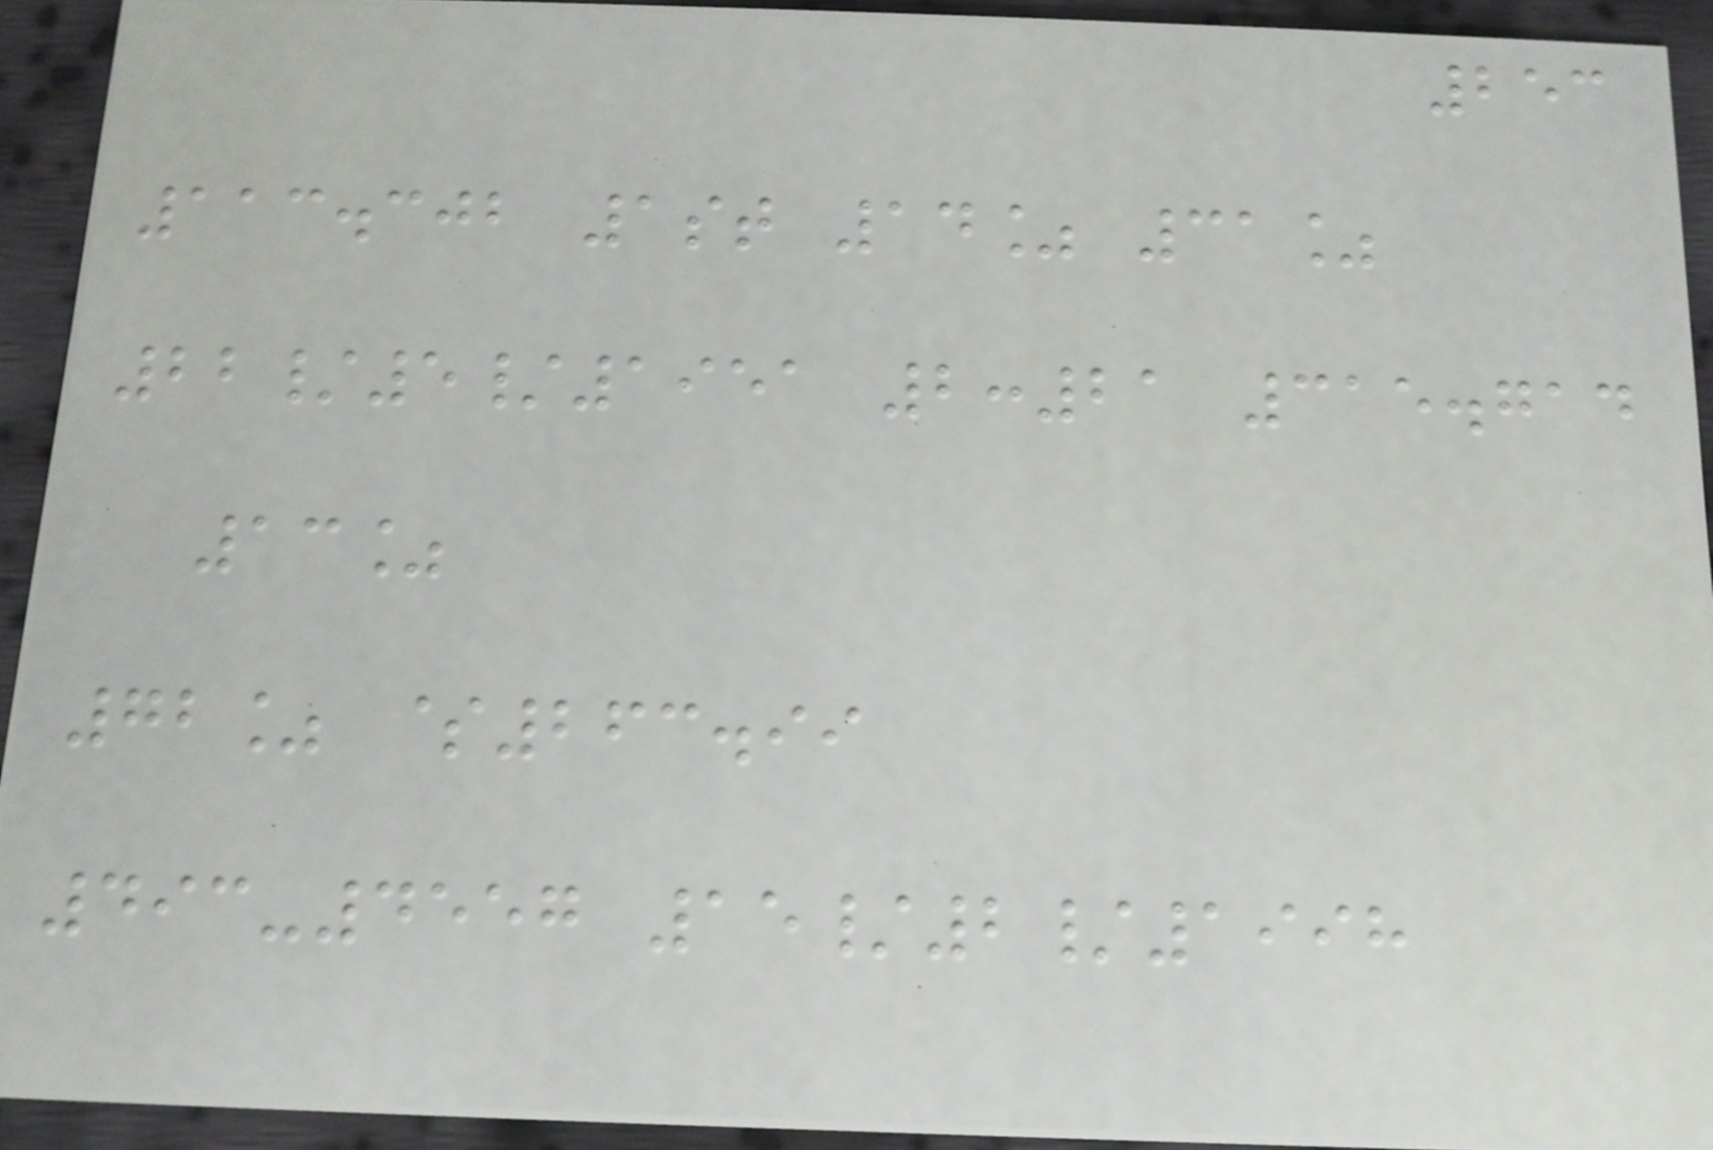253
113.302 1st 14% 31%
22/5/1951 2:21 315.714
13%
72% $263.99
493-4557 15/2/1998
